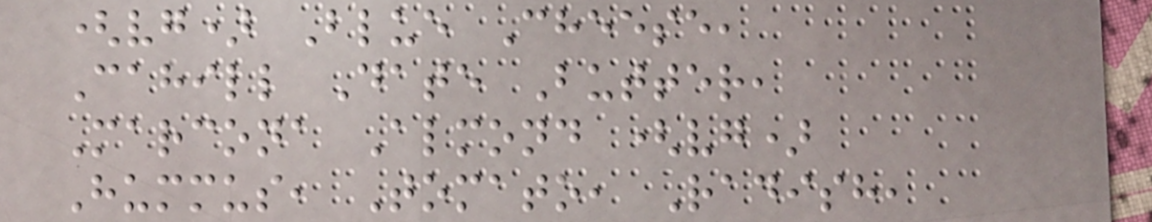(vg) Blue Cheese,
Cahill Date Butter,
Marcona Almond (vg)
Hummus, Tomato, Radish,
